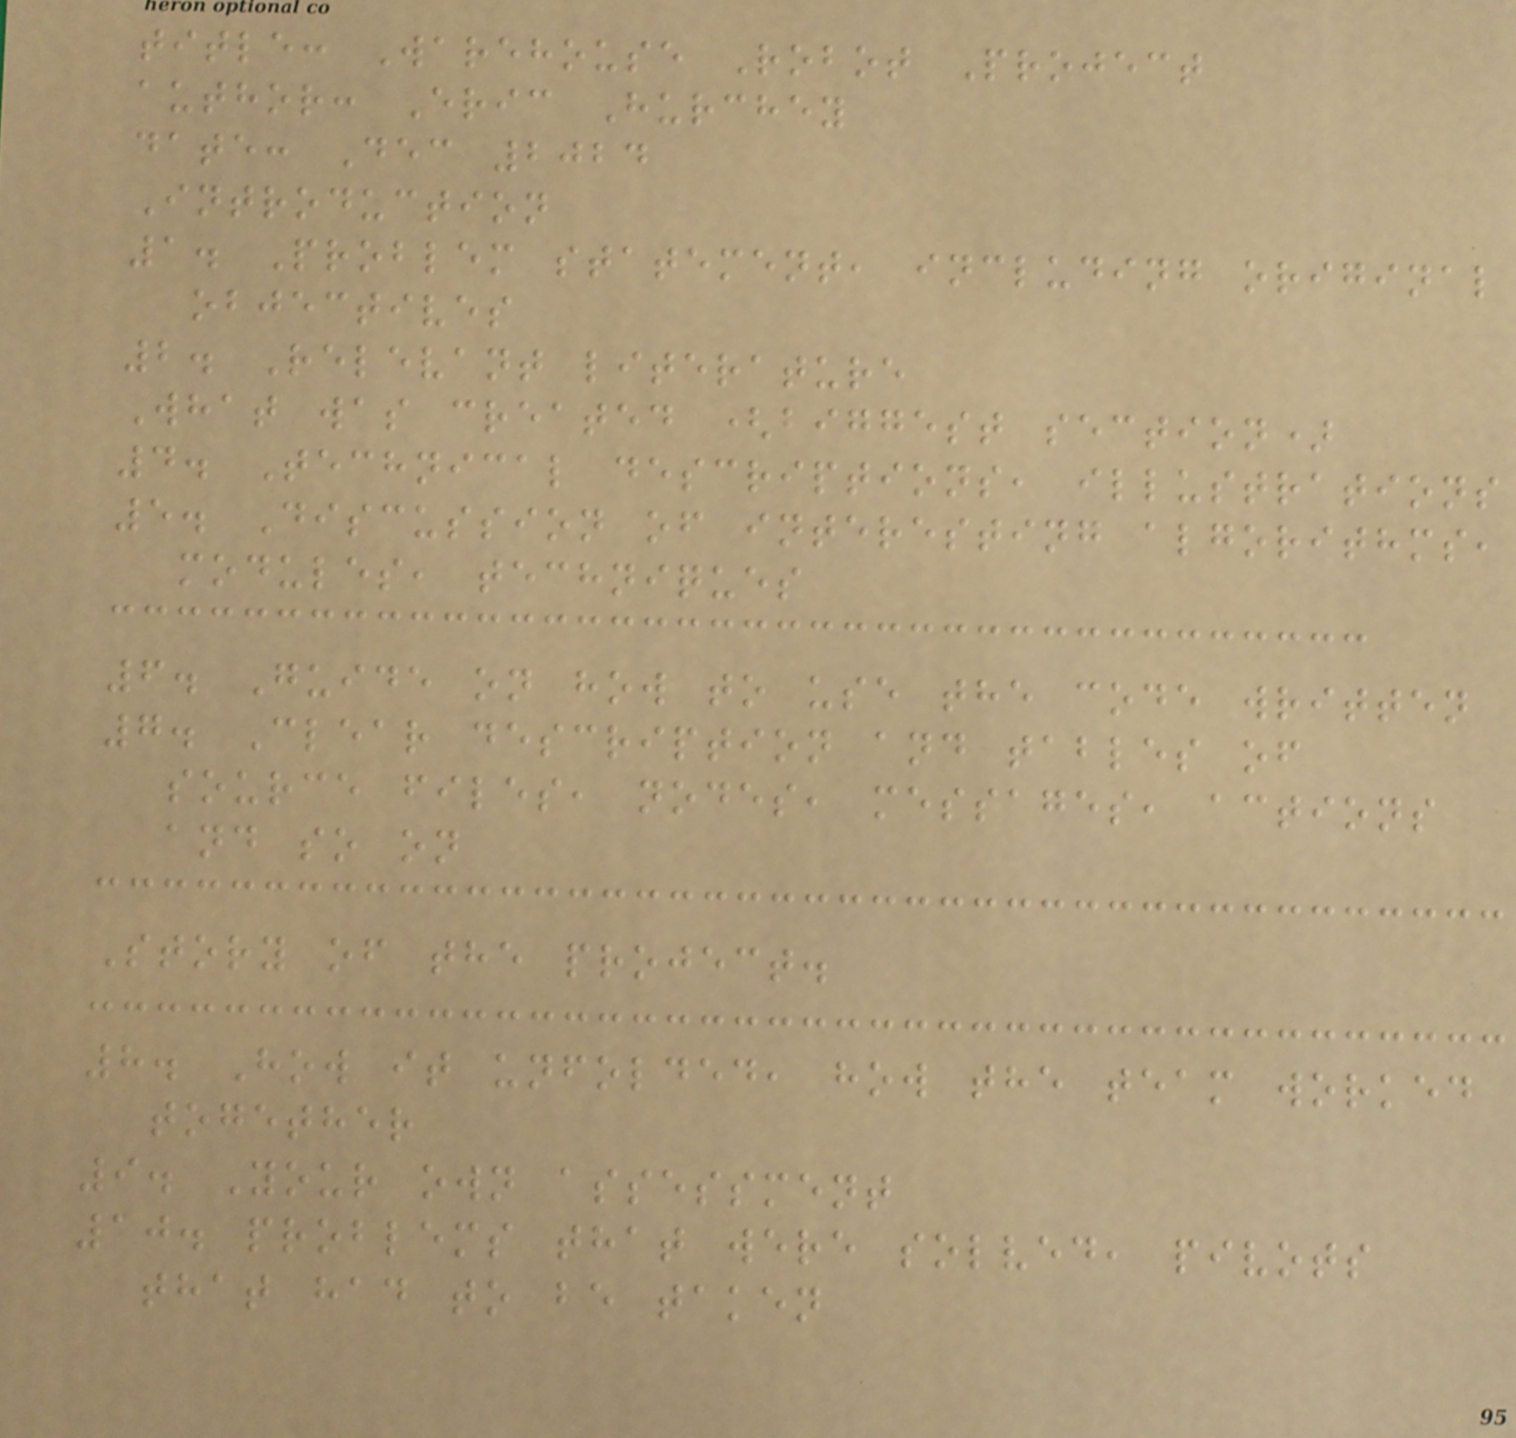title: Warehouse Robot Project
author: Eric Hurchey
date: Dec 2024
Introduction
1. Problem statement, including original
objectives
2. Relevant literature
What was created (biggest section)
4. Technical descriptions, illustrations
5. Discussion of interesting algorithms,
modules, techniques
6. Guide on how to use the code written
7. Clear description and tables of
source files, nodes, messages, actions
and so on
Story of the project.
8. How it unfolded, how the team worked
together
9. Your own assessment
10. problems that were solved, pivots
that had to be taken
